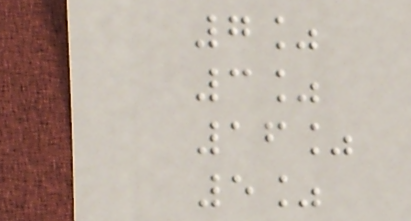7%
3%
16%
5%
